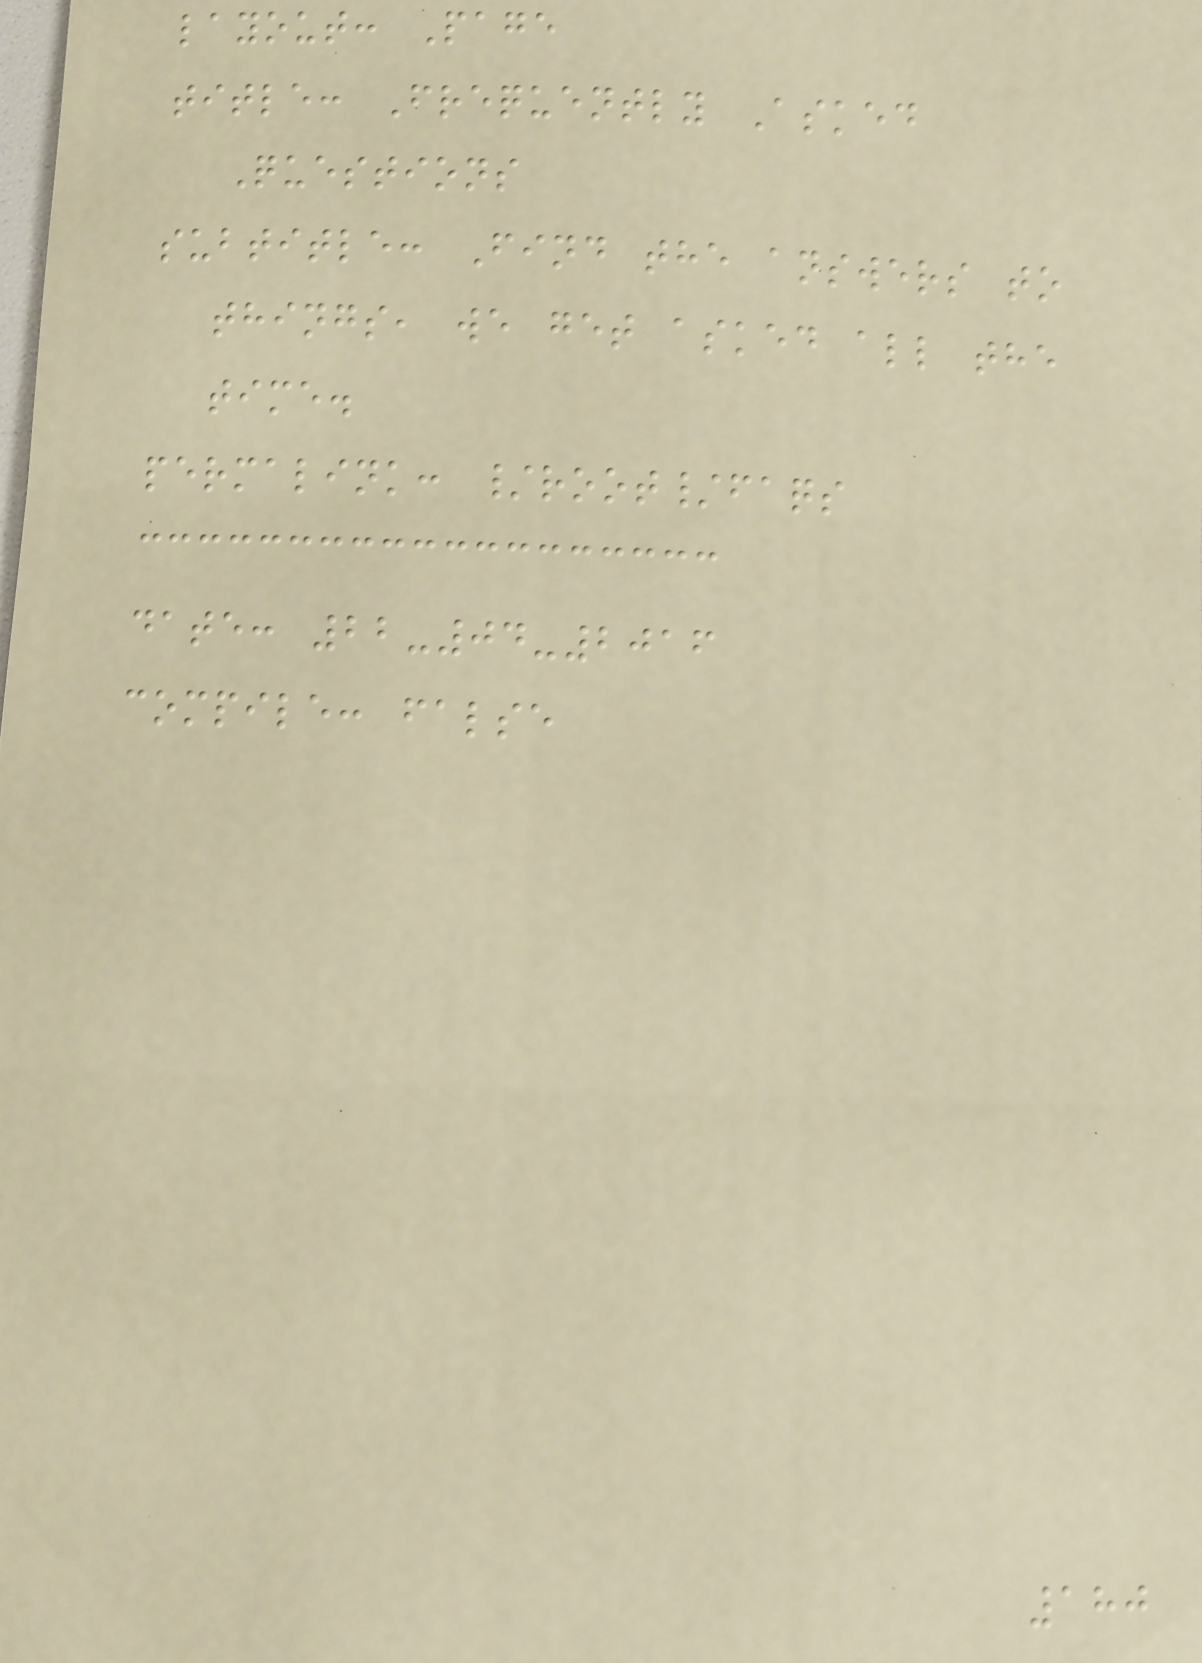layout: Page
title: Frequently Asked
Questions
subtitle: Find the answers to
things, we get asked all the
time.
permalink: /root/faqs
date: 22-04-2016
compile: false
180
